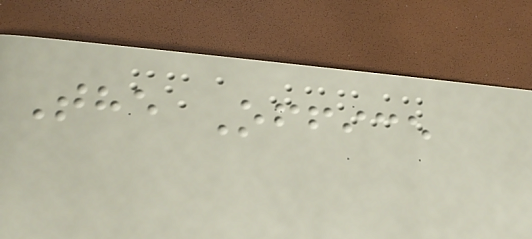The Office
